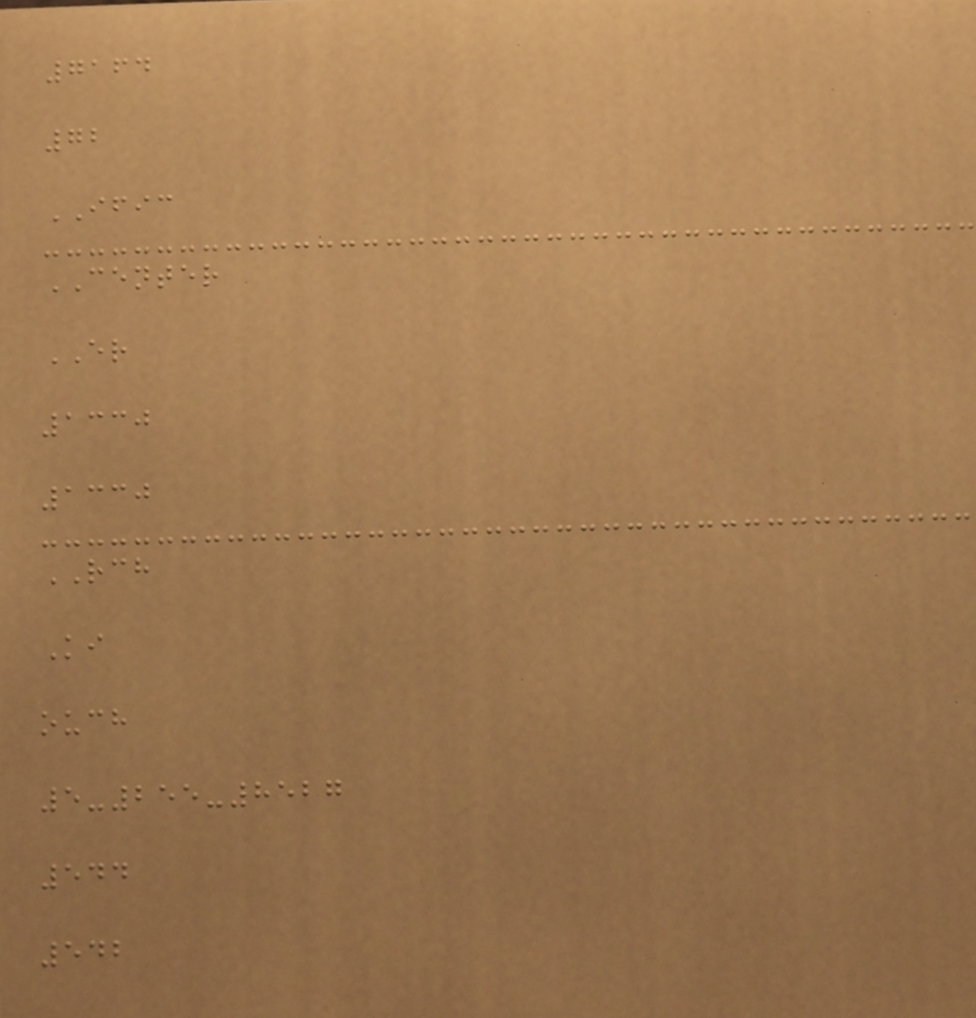7164
72
IFIC
CENTER
ER
1330
1330
RCH
Ki
ouch
5-255-8527
544
542
